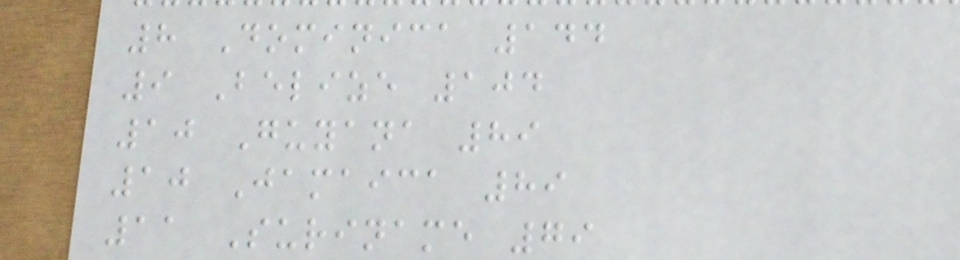8 Dominica 144
9 Belize 104
10 Guyana 89
10 Jamaica 89
11 Suriname 79
